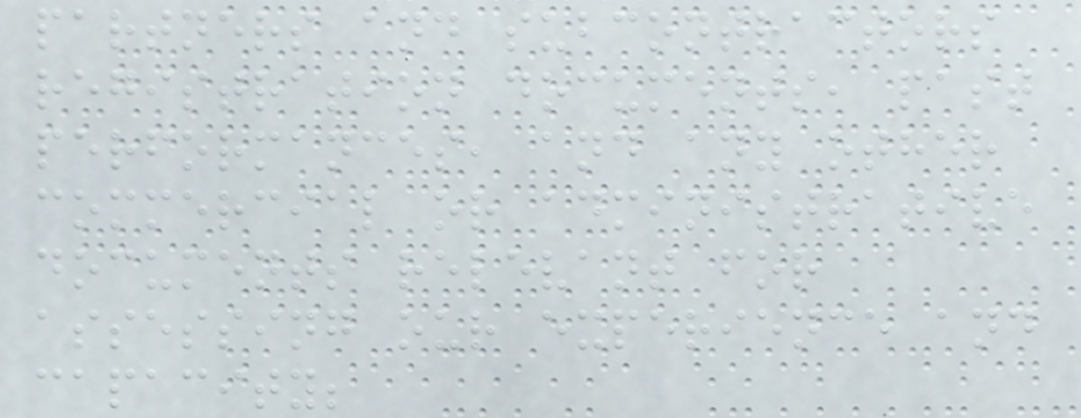partners and subcontractors
registration documents, past
performances, and any other
commercial or administrative
documents relevant for
assessing our experience and
capacity;
